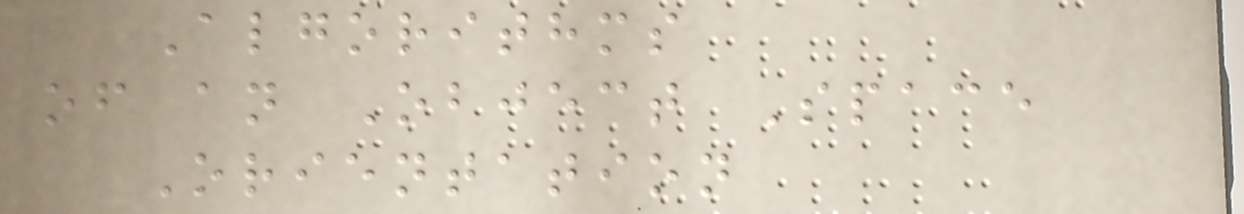Algorithms
of an Object Space
Orientation
